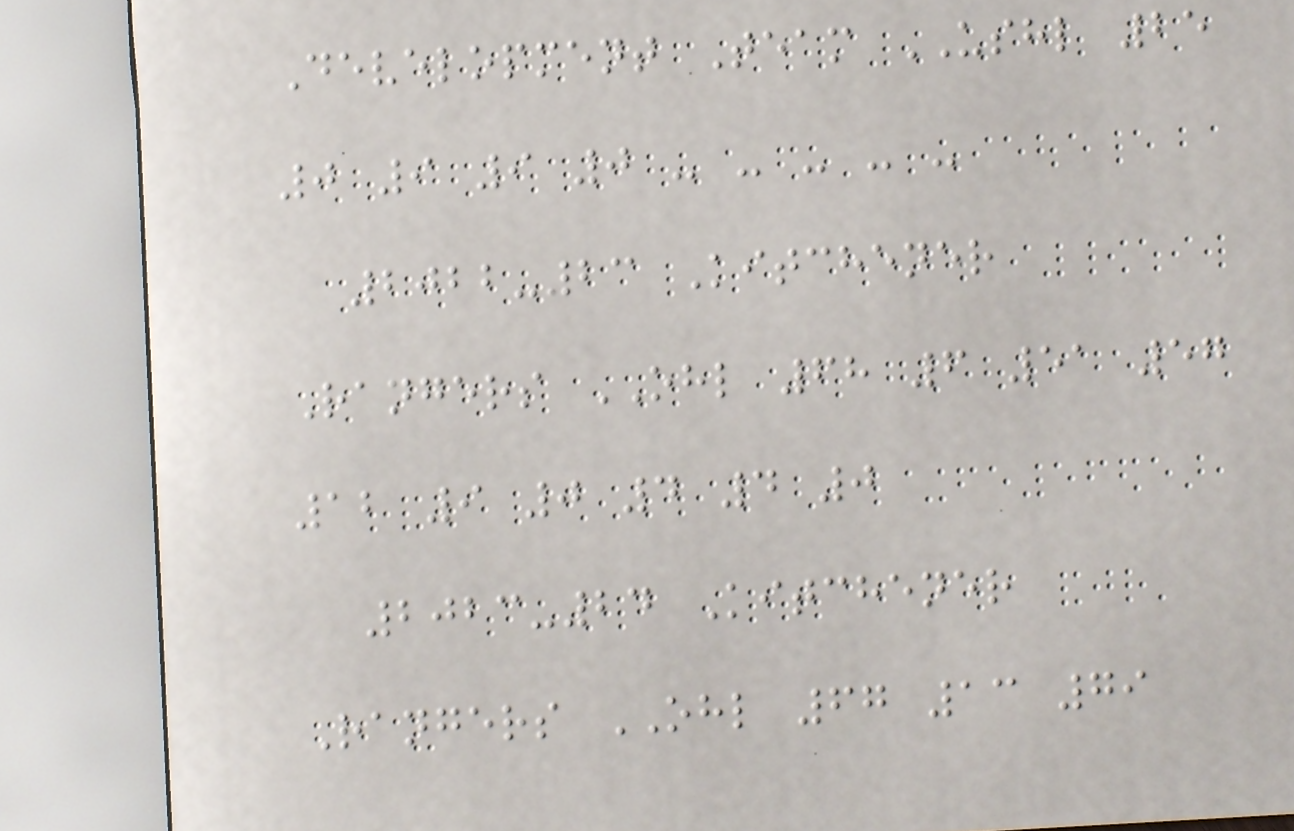Development Team USHL 25
0 9 9 0 - - - - -
2022-23 Kitchener
Rangers OHL 68 6 51 57
12 9 0 4 4 0
2023-24 Kitchener
Rangers OHL 67 13 79
